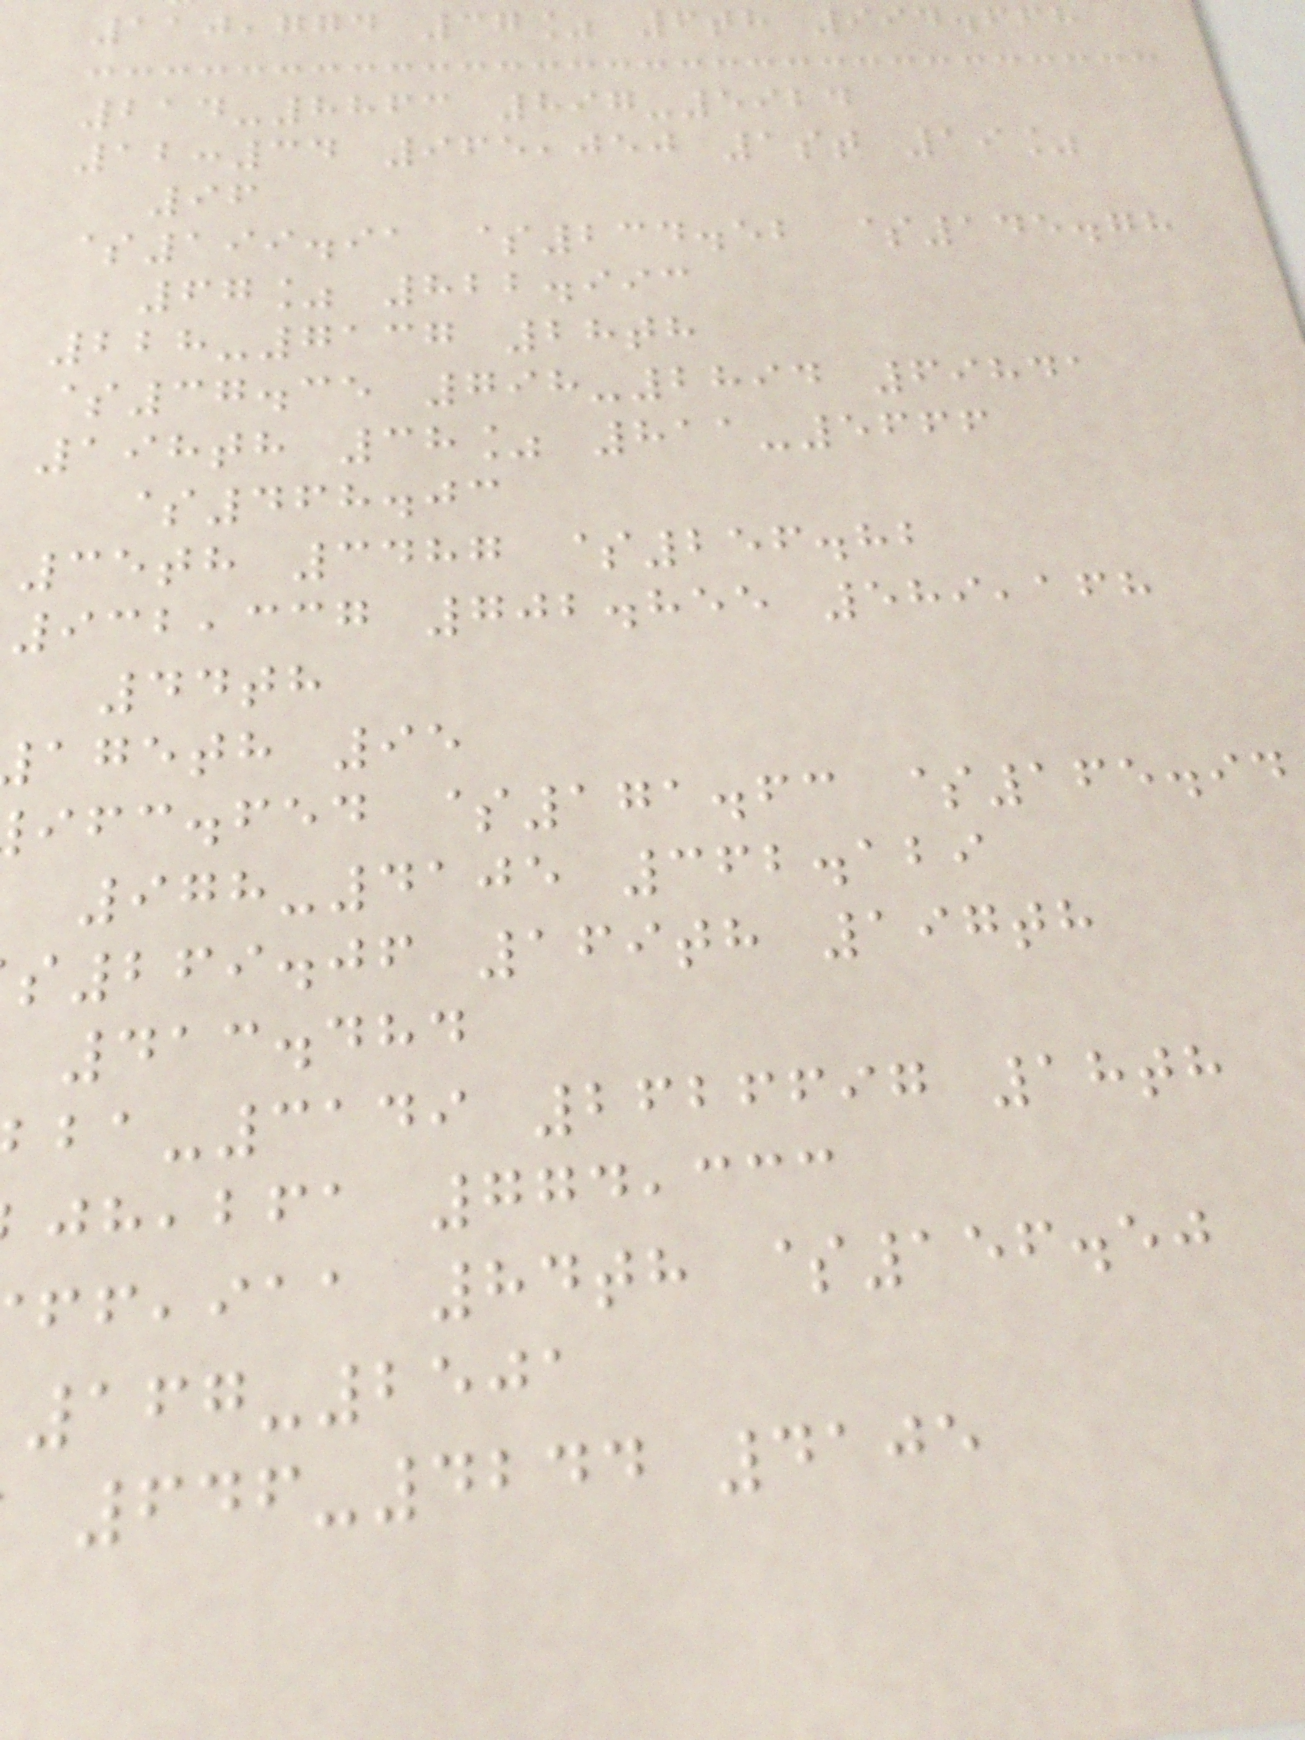110,774 37% 6th 994.668
214-8863 897-5924
12:34 965,050 1st 19%
96
$199.91 $234.52 $145.78
67% 822.993
228-7137 28th
$37.35 798-2894 69841
198th 38% 811-5666
$468.03
35th 3487 $256.82
932,337 702.855 589,168
44th
ageth 95
ifc.fed $171.63 $165.94
978-4105 362.129
269.06 169th 197th
413.484
-3149 2626697 18th
,bfa 774,333
,iaa 84th $156.50
167-2501
646-4244 4105
